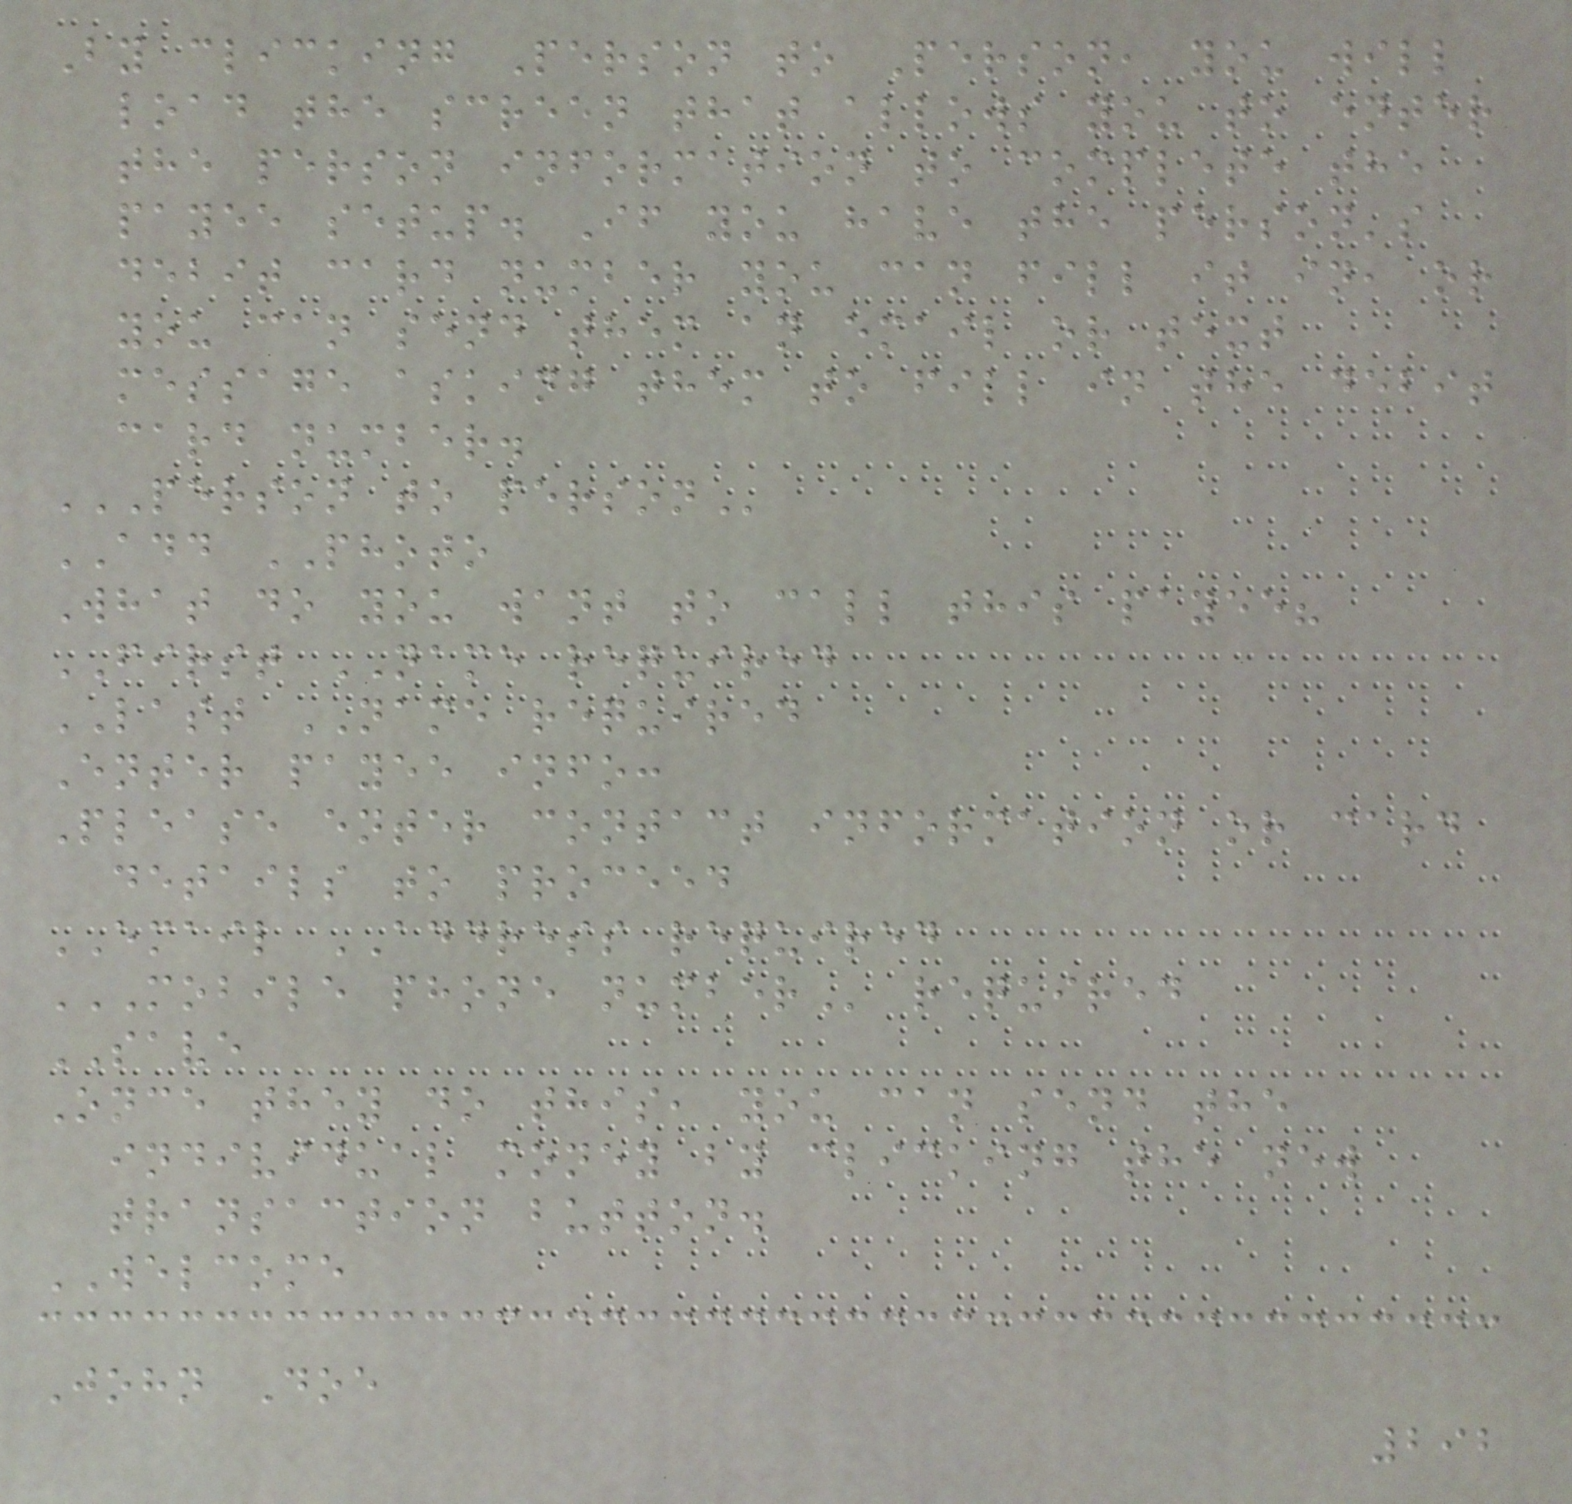By clicking Person to Person, you will
load the screen that allows you to enter
the person information to complete the
payee setup. If you have the person's
debit card number you can fill it in, or
you can send them an email or text
message asking them to fill in the debit
card number.
PERSON TO PERSON
ADD PHOTO
What do you want to call this payee?
FIRST NAME required
LAST NAME required
Enter payee info:
Please enter contact information or card
details to proceed
EMAIL ADDRESS required
MOBILE PHONE NUMBER required
SAVE
Once they do this, you can send the
individual money by clicking the new
transaction button.
WELCOME
John Doe
292
